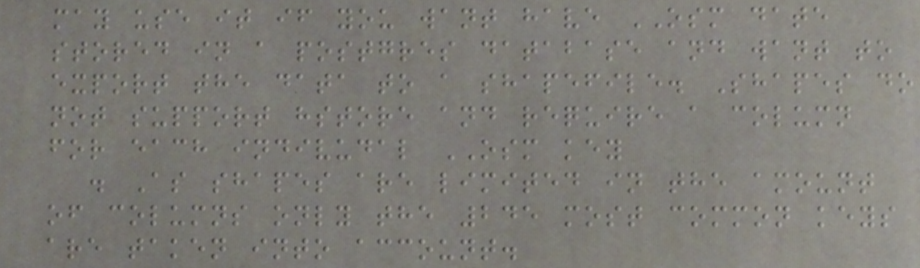may use it if you want have OSM date
stored in a postgres database and want to
export the data to a shapefile. Shapes do
not support hstore and require a column
for each indivudal OSM key
. As shapes are limited in the amount
of columns only the 245 most common keys
are taken into account.
